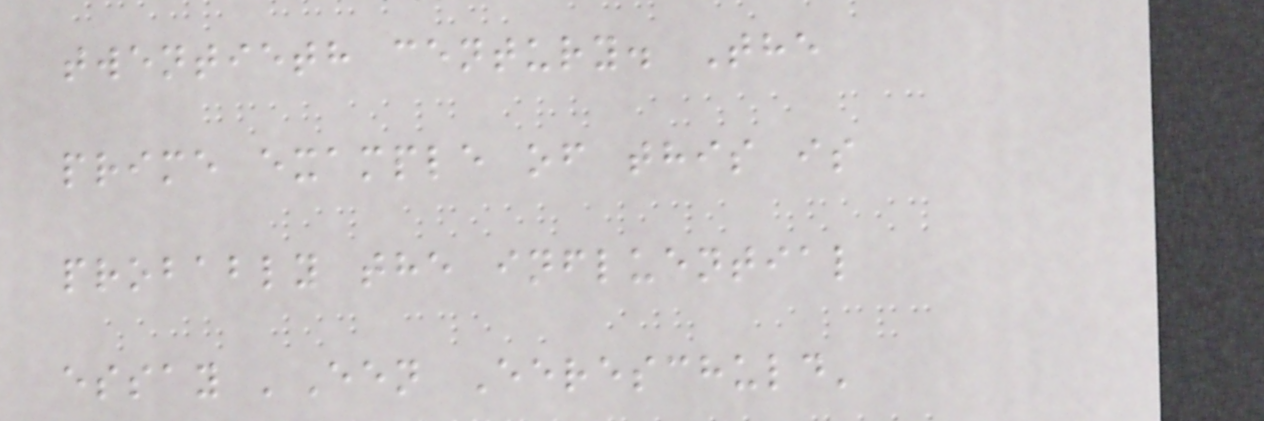twentieth century. The
prime example of this is
probably the influential
essay 'Een Eereschuld'
